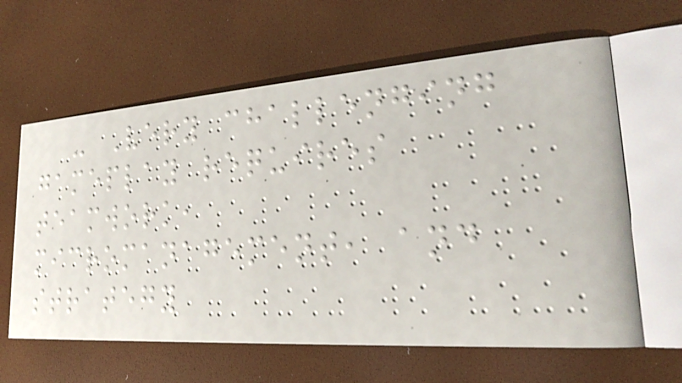- Very challenging
gameplay requires
teamwork,
micromanagement, and
strategy
